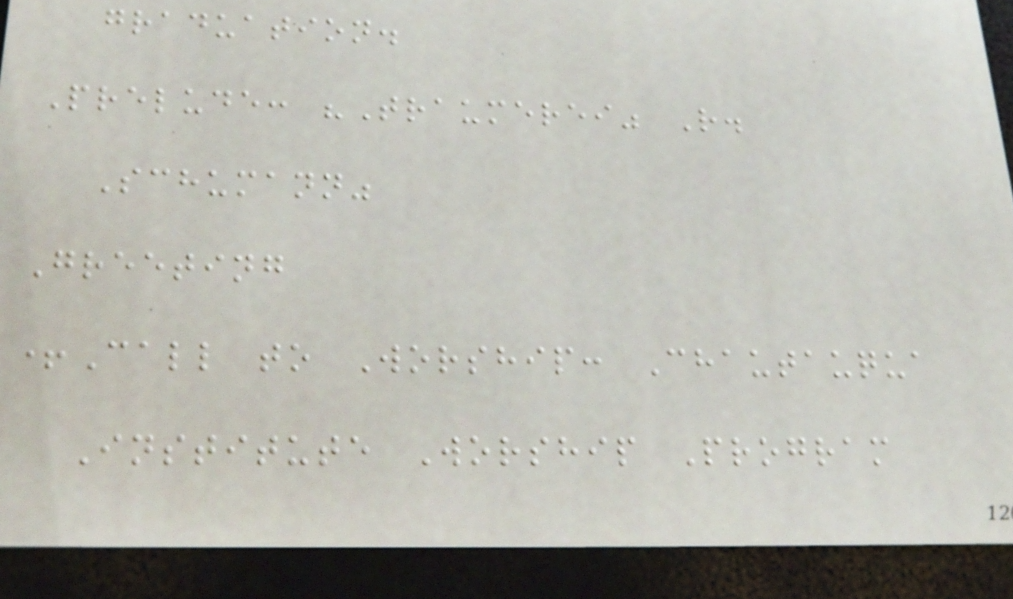graduation.
Prelude: "Traumerei" R.
Schumann"
Greeting
+Call to Worship: Chautauqua
Institute Worship Program
